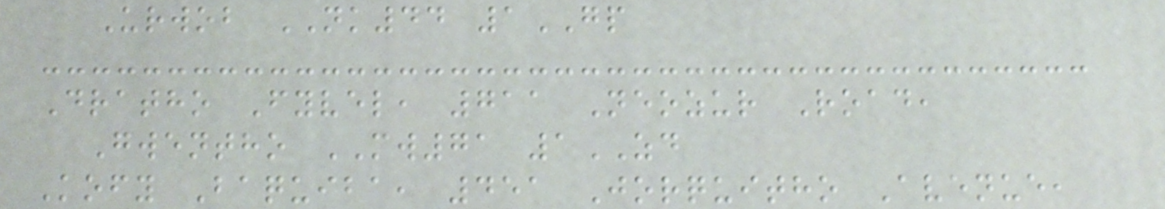Urwob NK44 1GP
Dratho Fyvel, 711 Neozur Road,
Gwentho MW71 1ZD
Kofy Baquiba, 451 Jorquitho Avenue,
